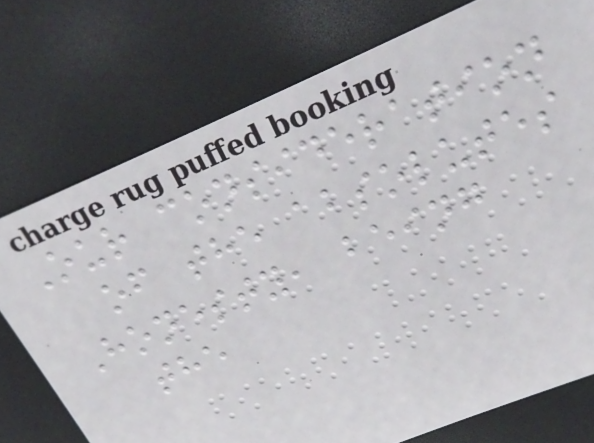Our consideration
of the absolutes
Honesty, being
the
